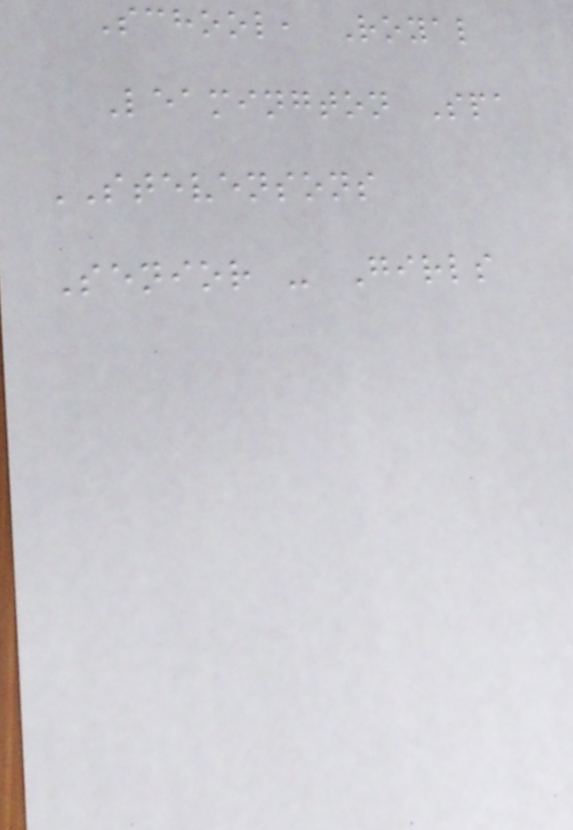School, Royal
Leamington Spa
STEVENSONS
Senior - Girls
